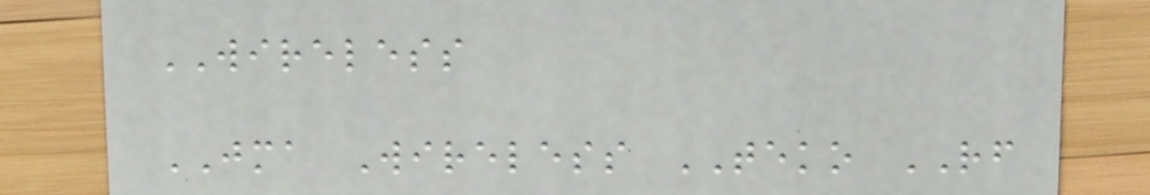WIRELESS
JMA Wireless TEKO RF
